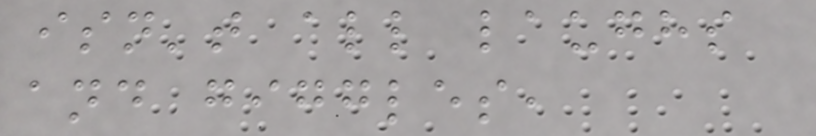isn't all laughs
and giggles,
